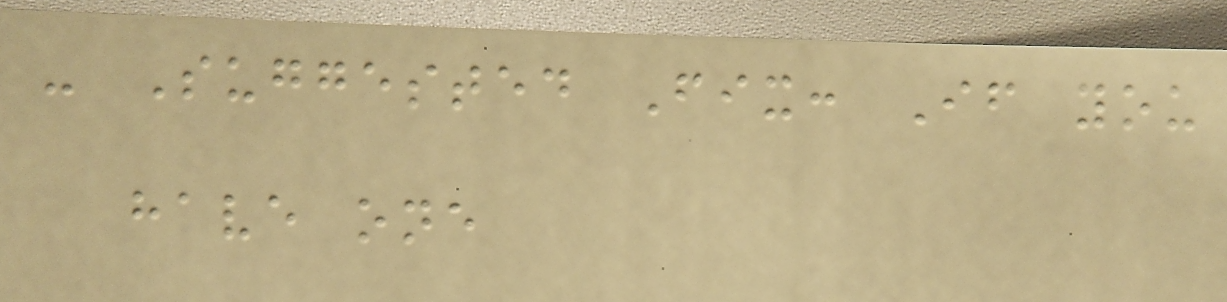- Suggested Fix: If you
have one
